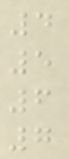4
5
6
7
